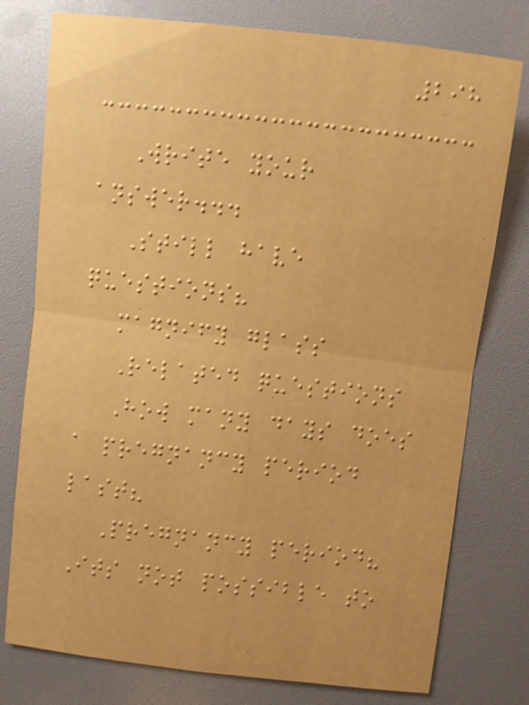298
Write your
answer...
Still have
questions?
magnify glass
Related questions
How many days does
a pregnancy period
last?
Pregnancy period?
Its not possible to
